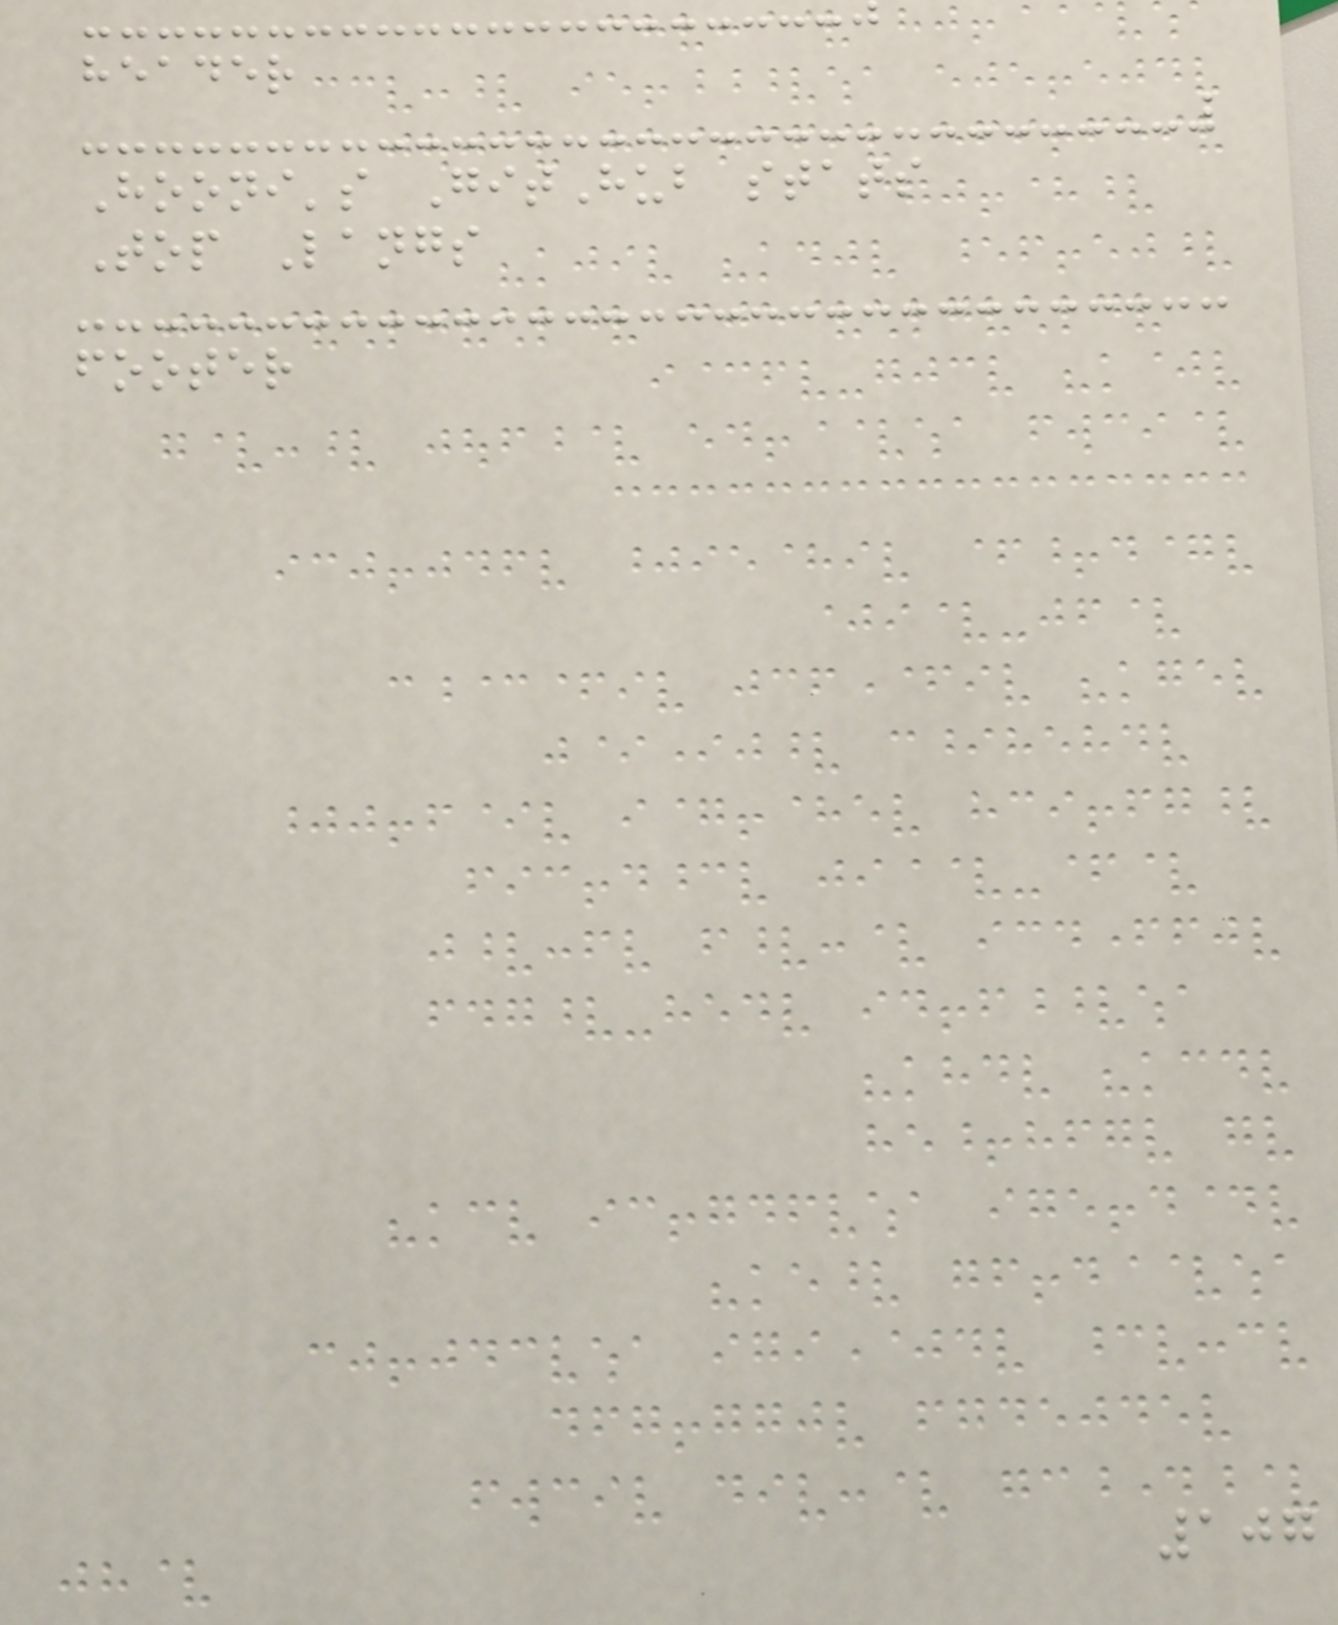header
Hooni's GitHub stats
Top Langs
footer
107
